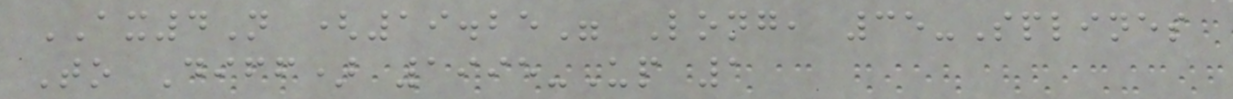AX4N (19.25" Long, 35-Splines
To Diff) 1995-Up 1
